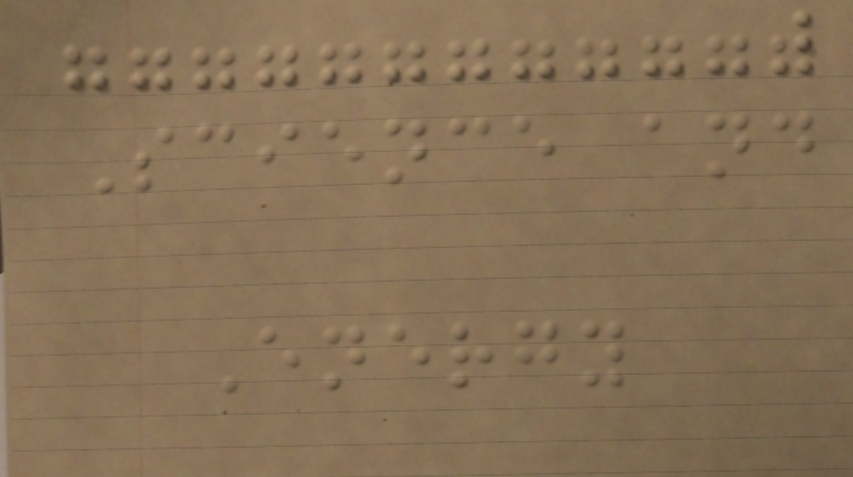Science and
Energy
